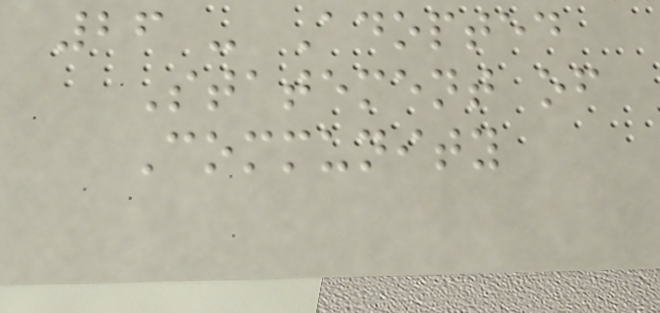26 - Adopted
Statement of
Community
